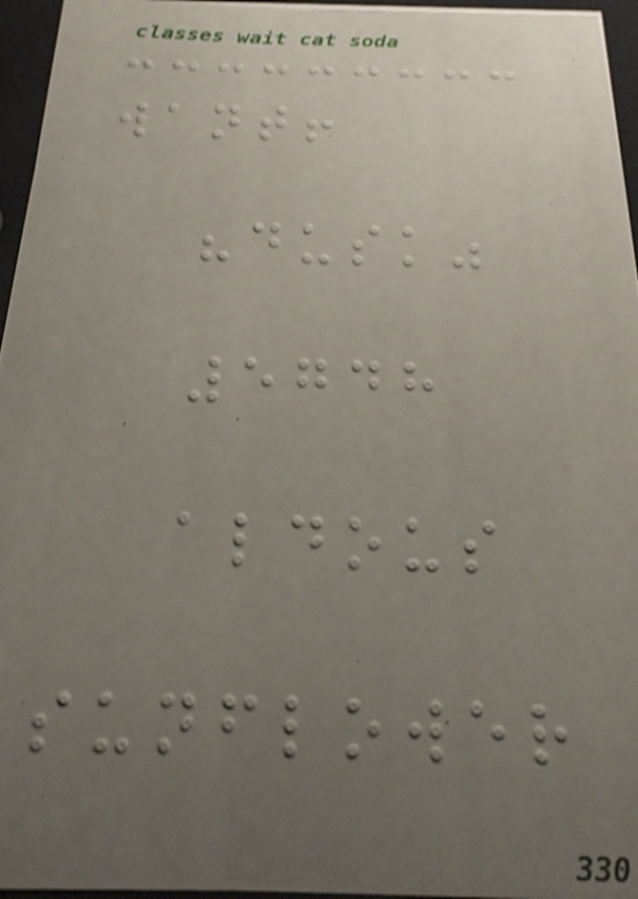want!
"dusk"
5748
aldous
sunflower
